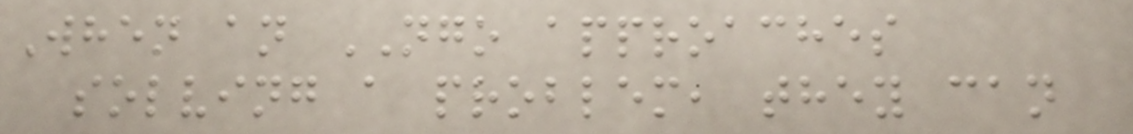When an NGO approaches
solving a problem, they can
